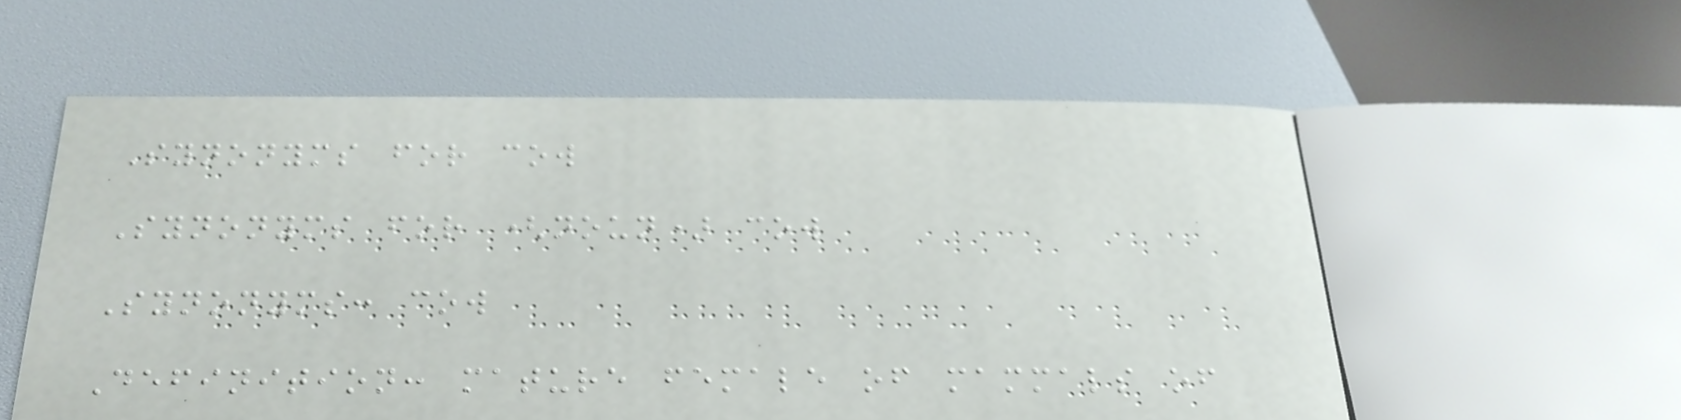Synonyms for cow
Synonyms for (noun) cow
Synonyms: cow
Definition: mature female of mammals of
